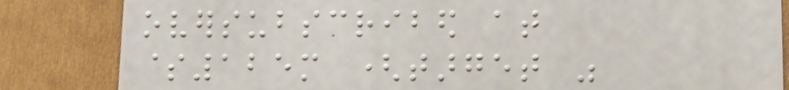oversubscribed at
$125m (target was
